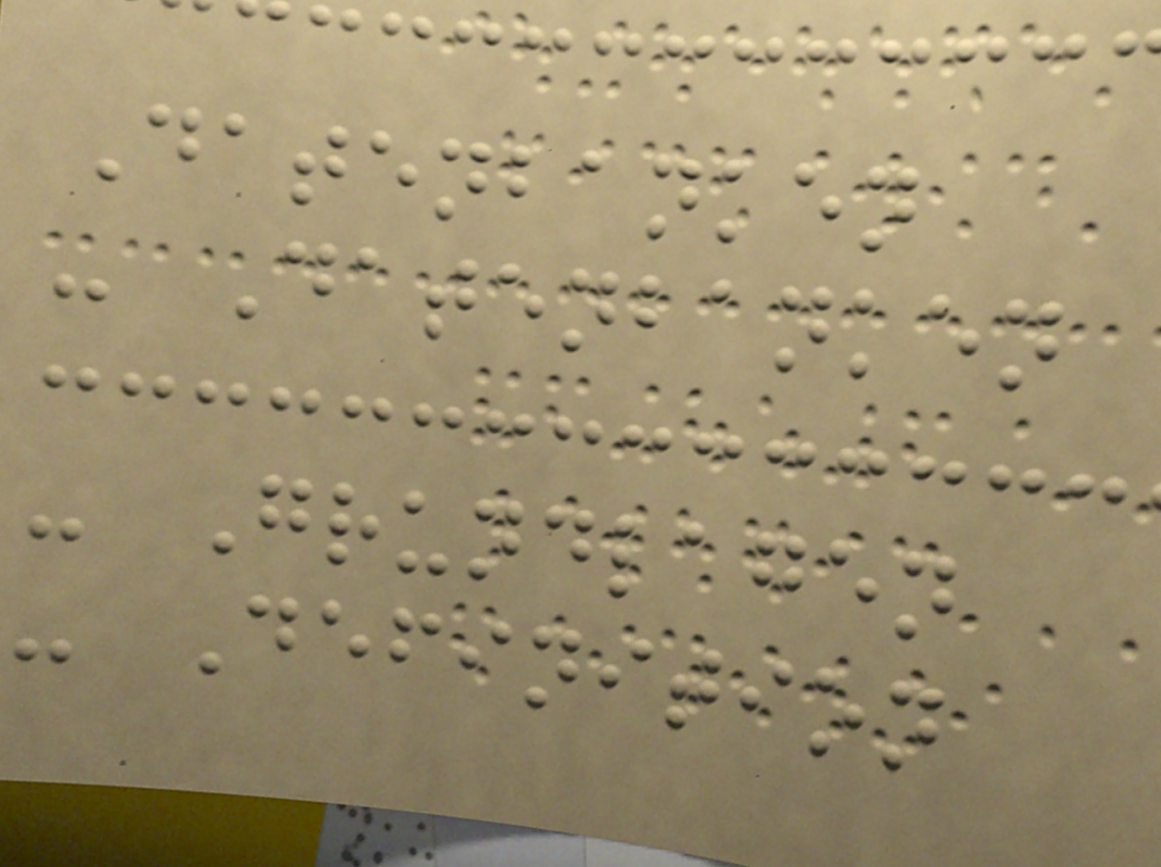Datenbanken
- Datenbanken
- Grundlagen
- Definition
